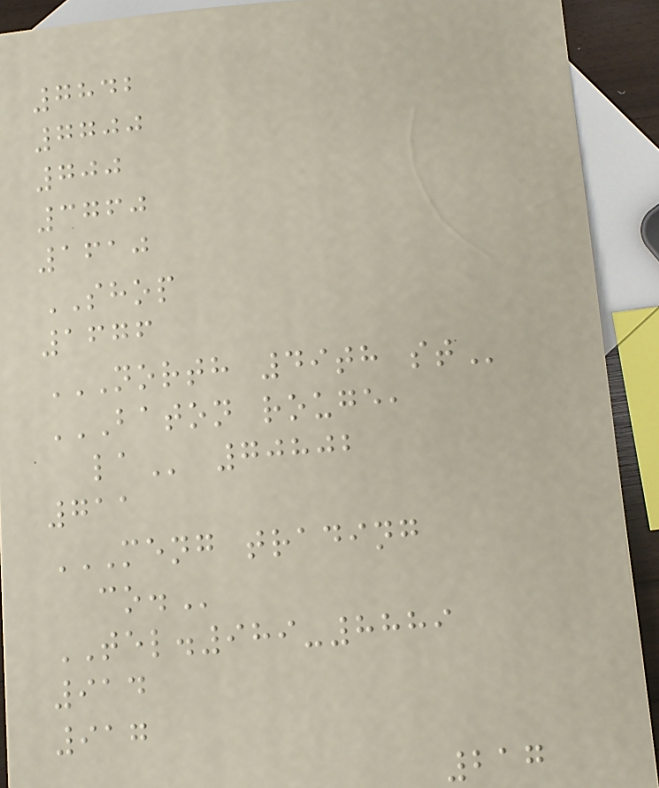7842
7700
700
3760
1610
SHOP
1676
NORTH 49TH ST
BATON ROUGE,
LA 70802
711
MENG TRADING
CO.
TEL.989-8889
914
917
217
